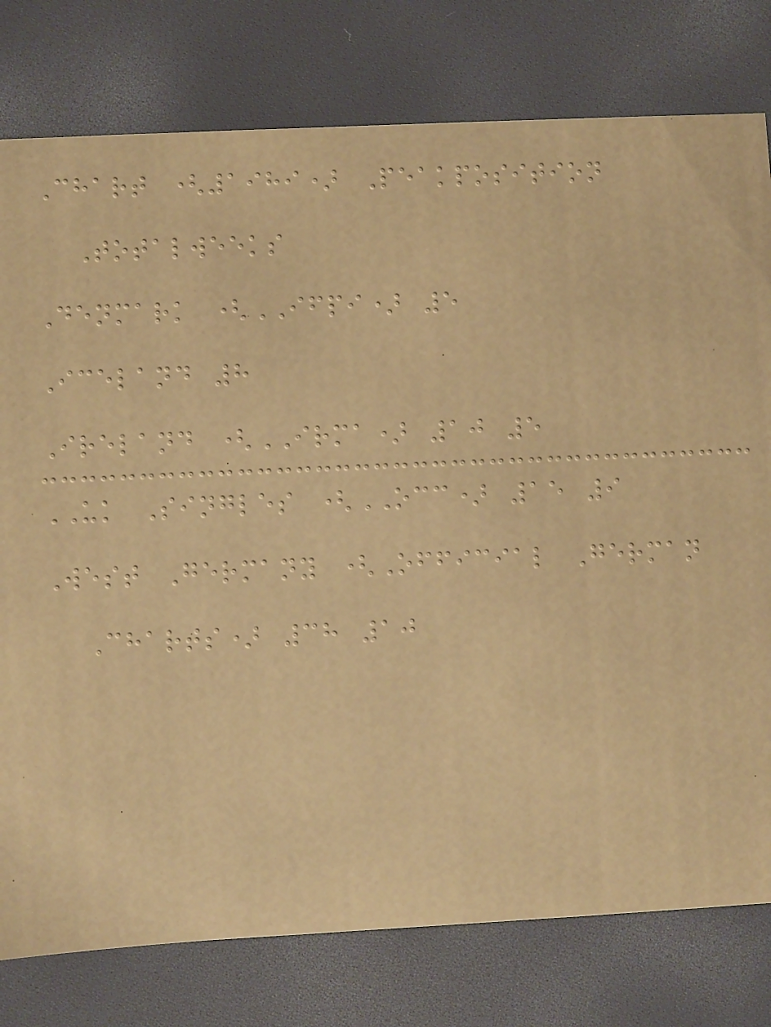Chart (1989) Peakposition
Totalweeks
Denmark (IFPI) 5
Iceland 8
Ireland (IRMA) 10 5
UK Singles (OCC) 15 9
West Germany (Official German
Charts) 38 10
